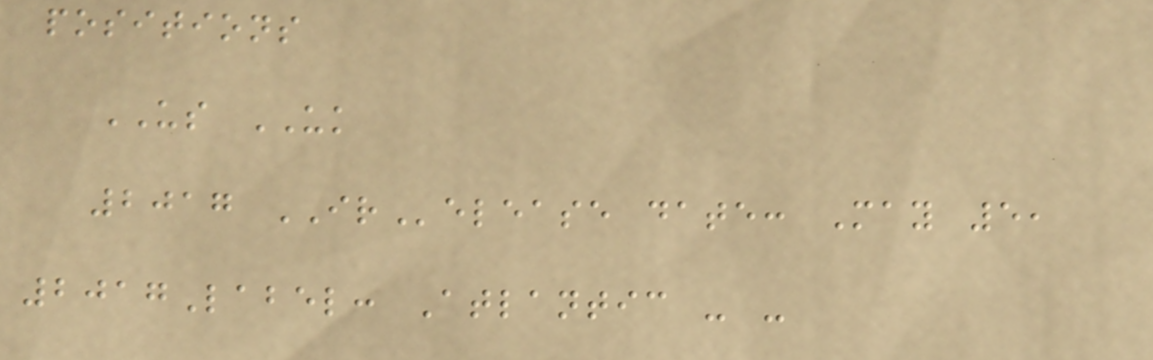positions
US UK
2017 IRelease date: May 5,
2017Label: Atlantic - -
